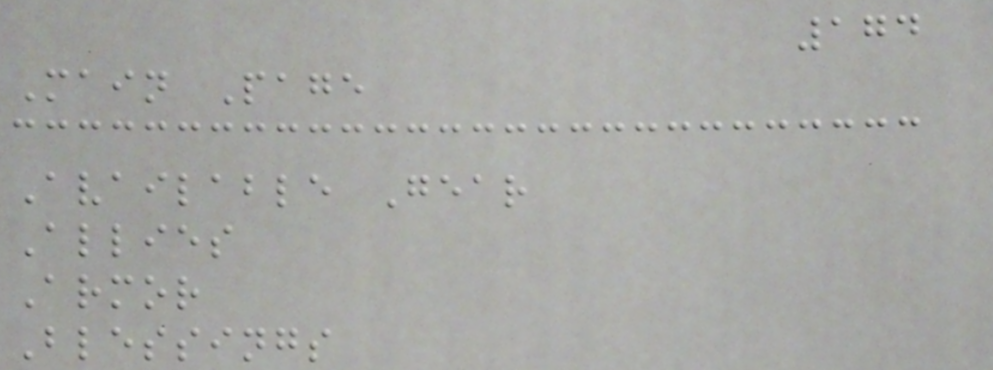174
Main Page
Available Gear
Allies
Armor
Blessings
